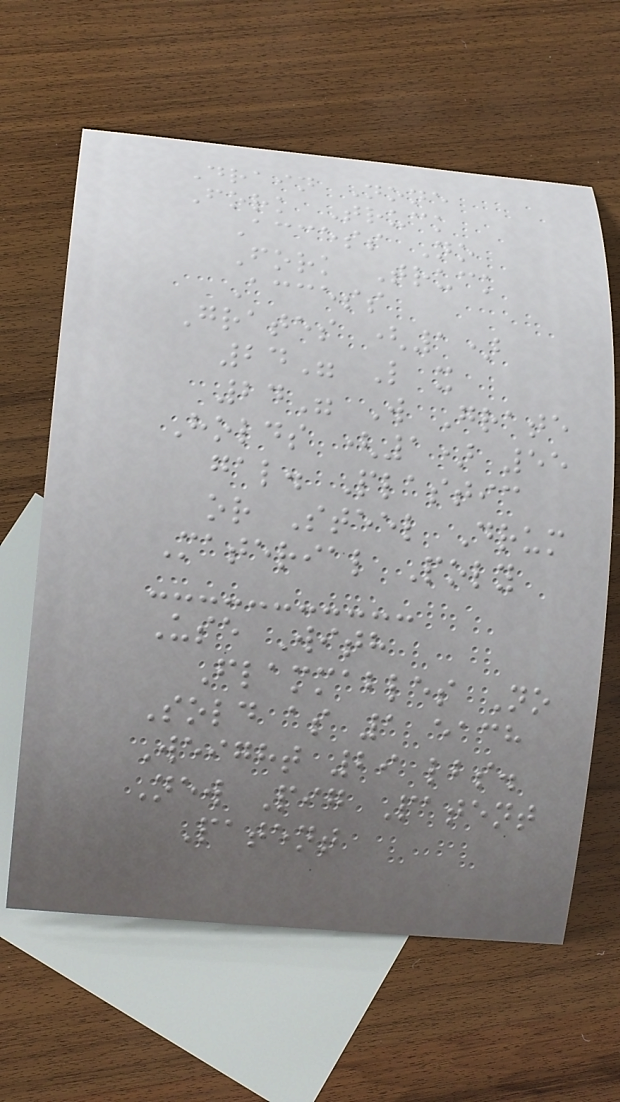Drain None
Fork Truck
Access No
Fork Truck
Access
Grates (1)
24" L x
24" W Grate
Holds (1) 55
gal. Plastic
or Steel Drum
Material Poly
Use With
Flammables No
Sold as 1 each
Weight 29 lbs.
New Pig Patent
Patent
